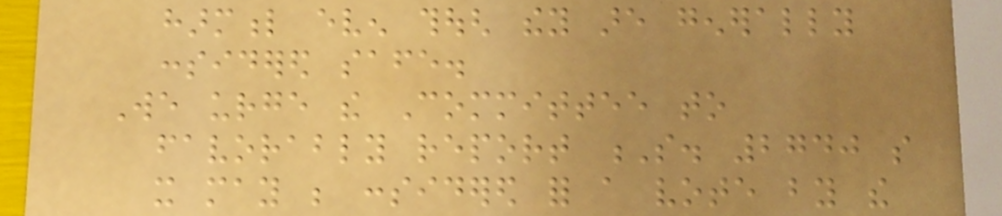harmful even though they are generally
considered safe.
We urge the Committee to
favorably report S. 2740 so
it may be considered for a vote by the
